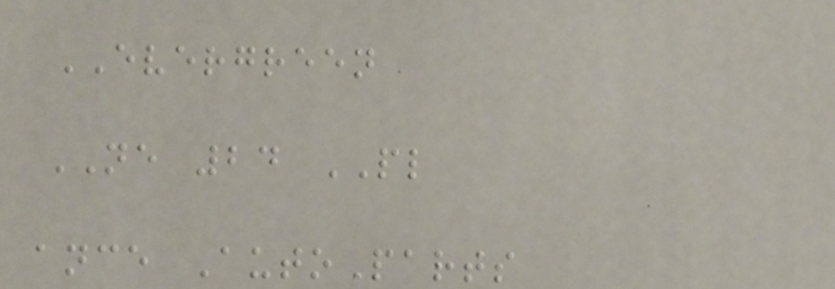EVERGREEN
NE 24 PL
ance AutoParts
